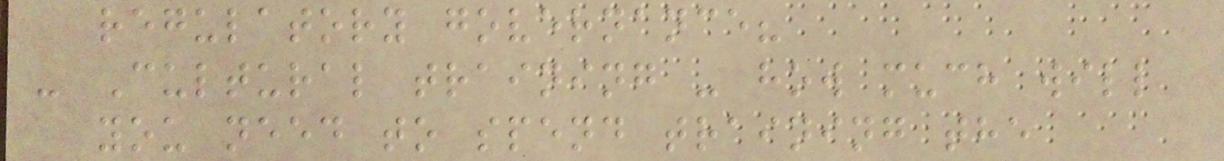regulatory governance?
- Cultural training - how much will
you need to spend training the
